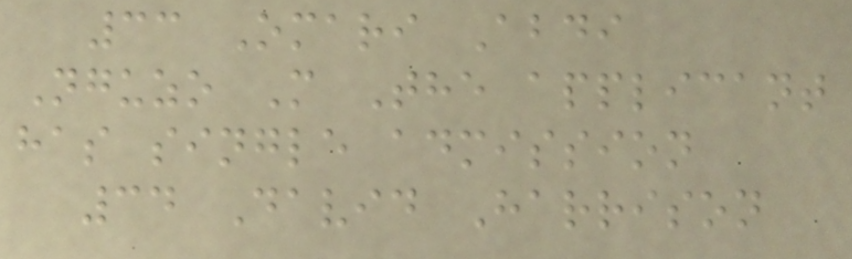33 Omari Abdi
Nguzo M The applicant
has single admission
34 David Harrison
